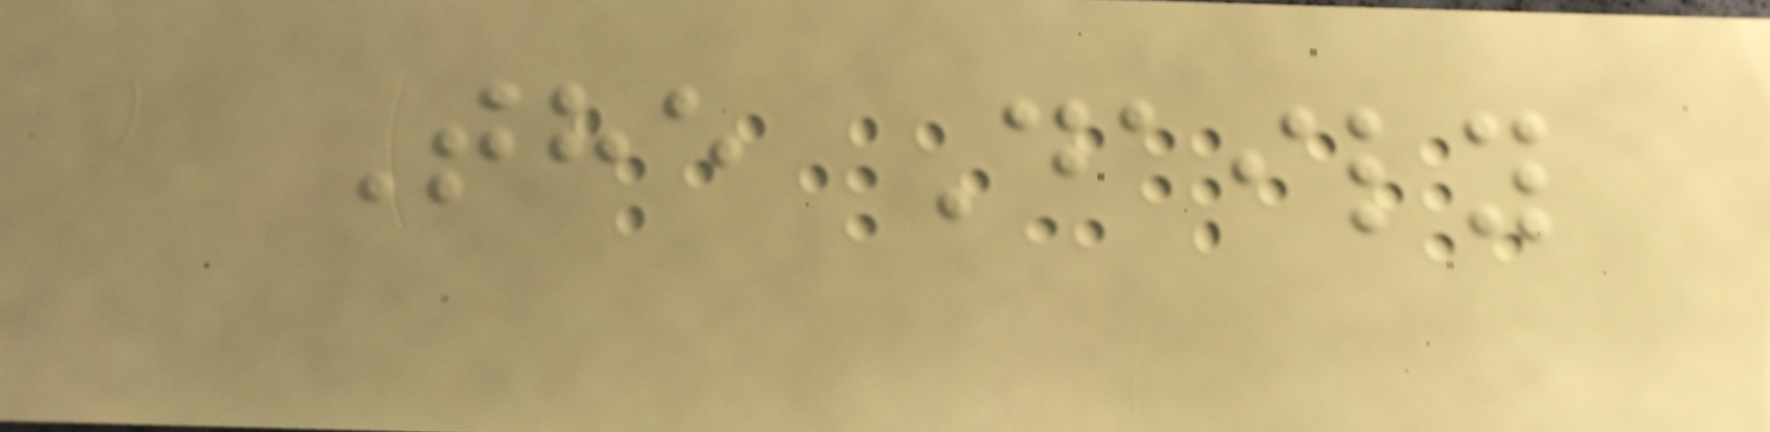The Daily
